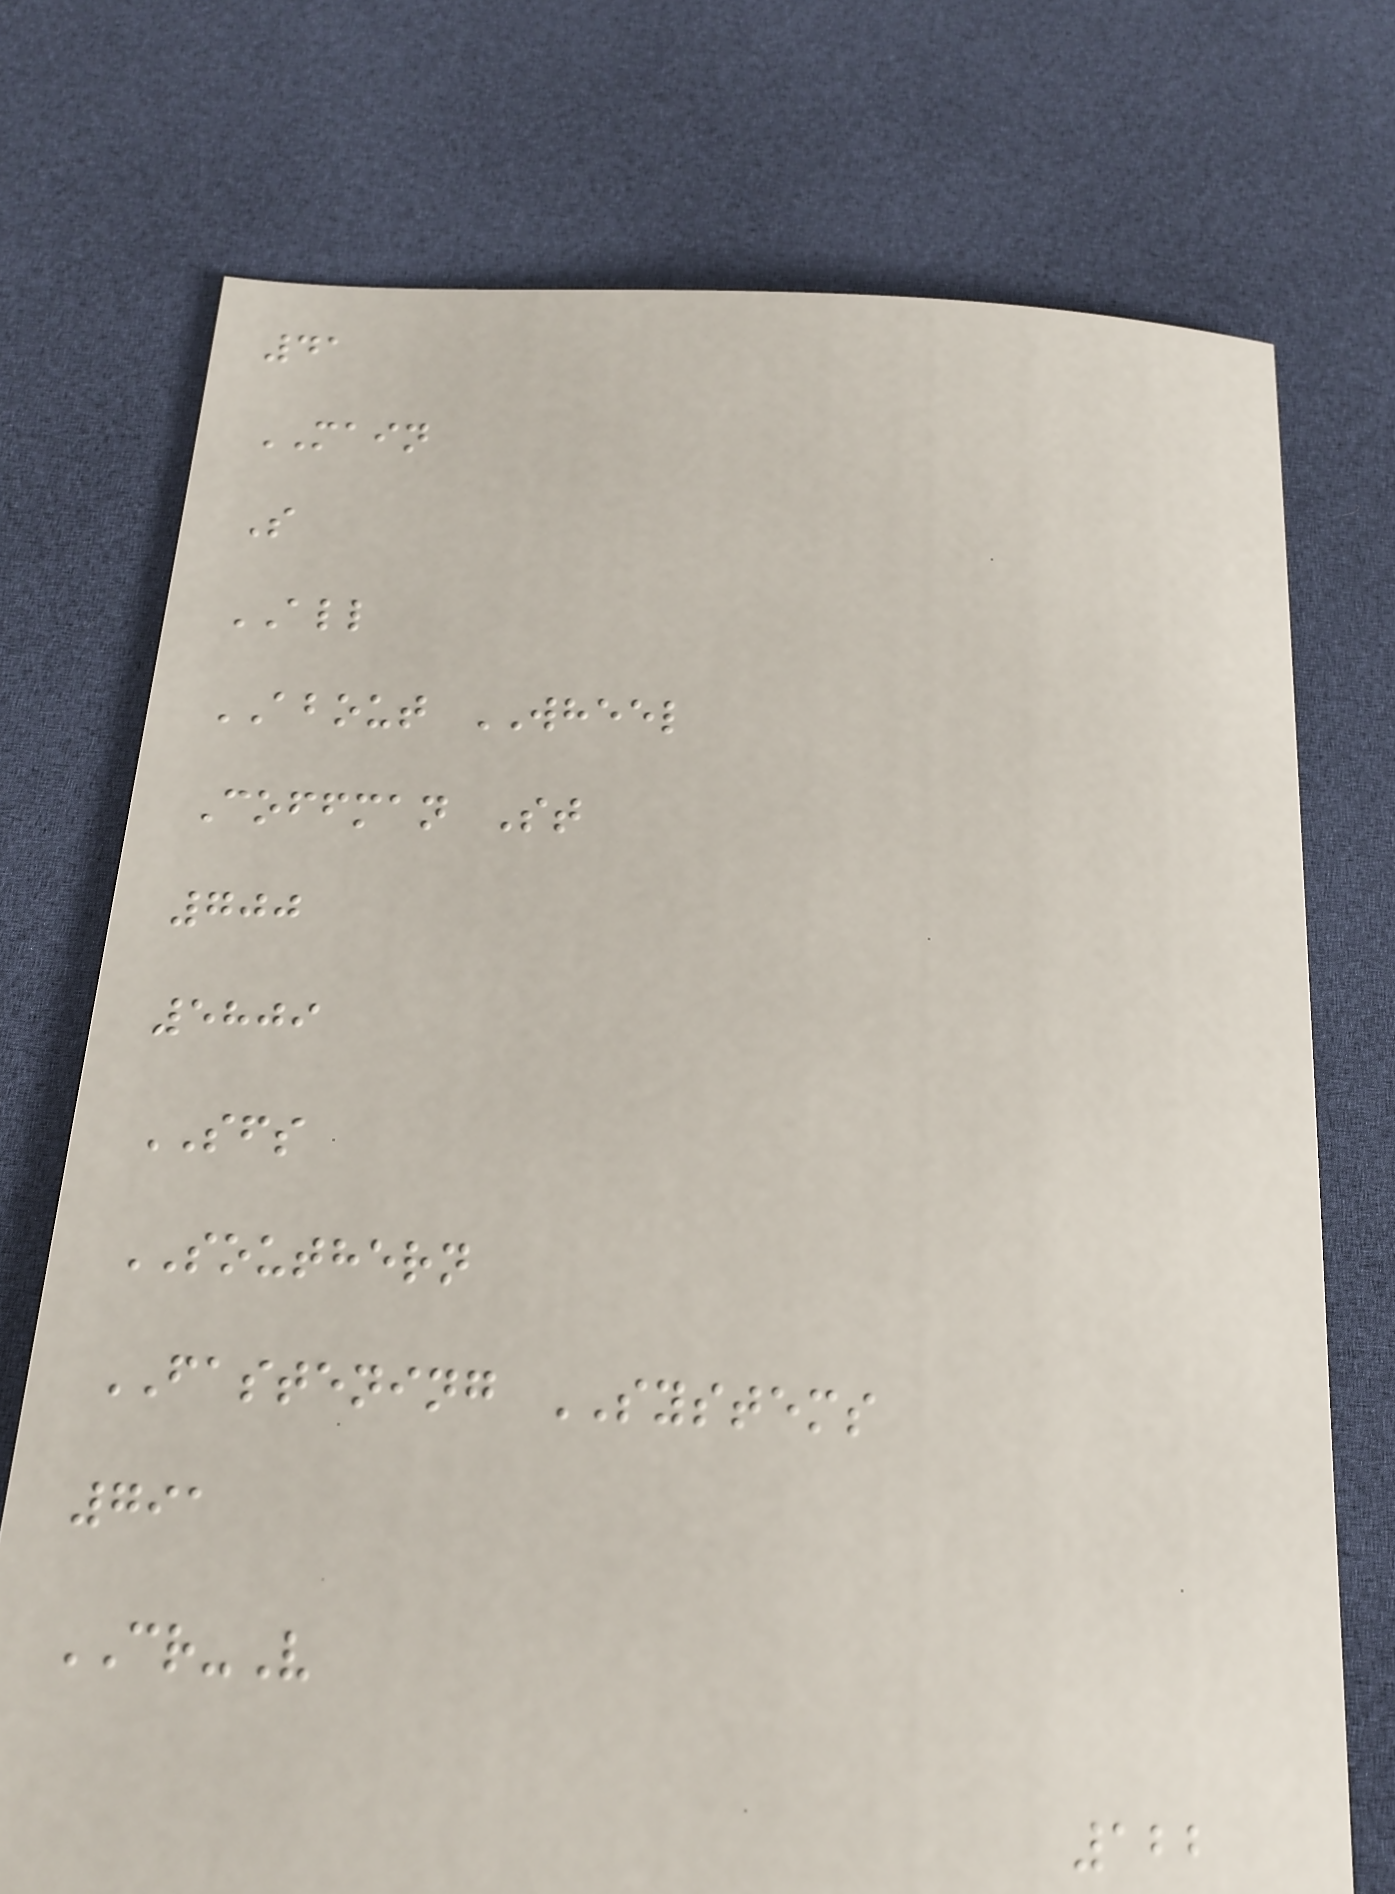41
MAIN
S
ALL
ABOUT WHEEL
Coffman St
700
5809
SFS
SOUTHERN
FASTENING SYSTEMS
791
CR-V
122
